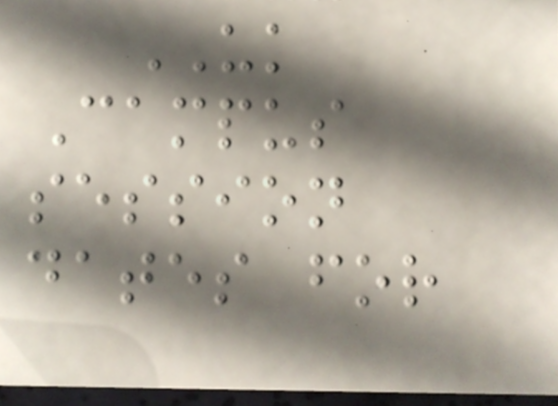UK
Campus
session
dates for
